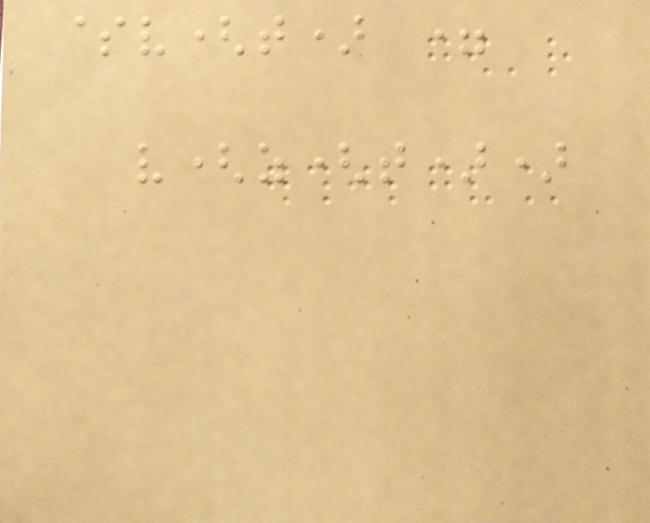$v(t) =
v(z(t))
